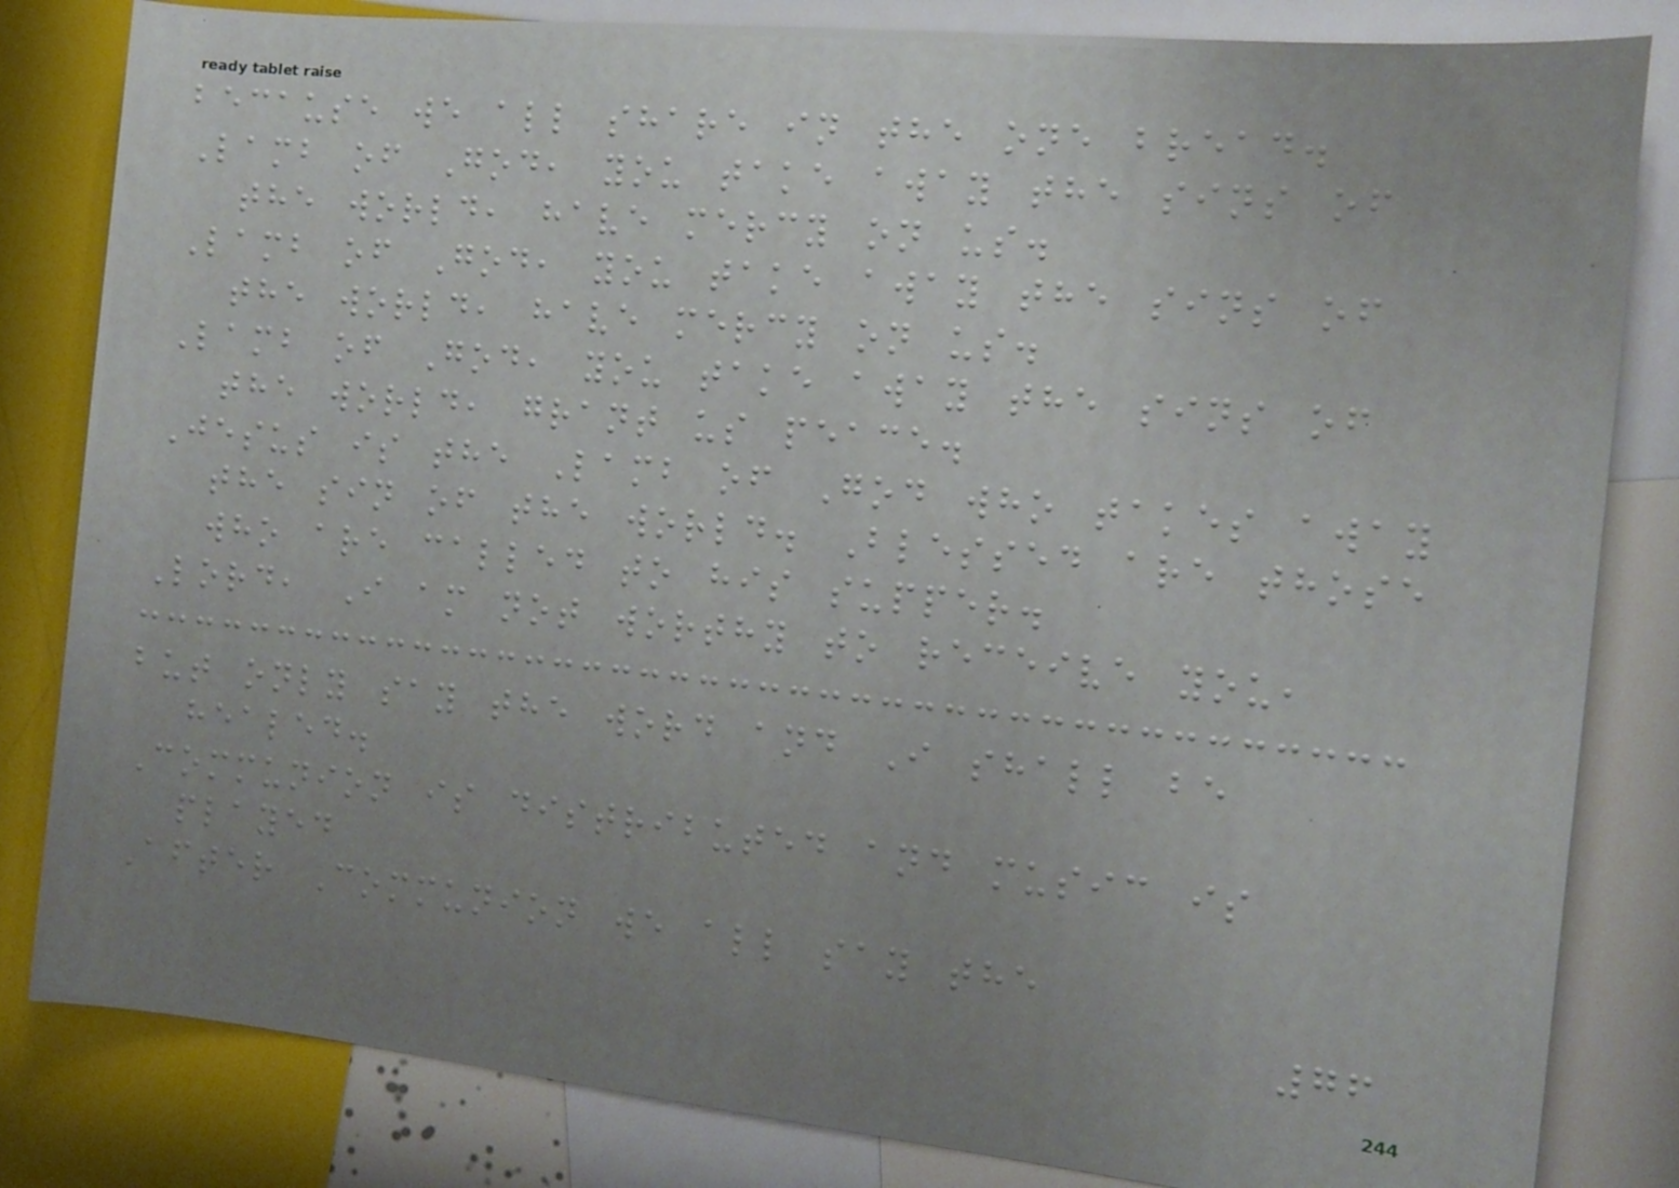because we all share in the one bread.
Lamb of God, you take away the sins of
the world, have mercy on us.
Lamb of God, you take away the sins of
the world, have mercy on us.
Lamb of God, you take away the sins of
the world, grant us peace.
Jesus is the Lamb of God who takes away
the sin of the world. Blessed are those
who are called to his supper.
Lord, I am not worthy to receive you,
but only say the word and I shall be
healed.
Communion is distributed and music is
played
After Communion we all say the
76
